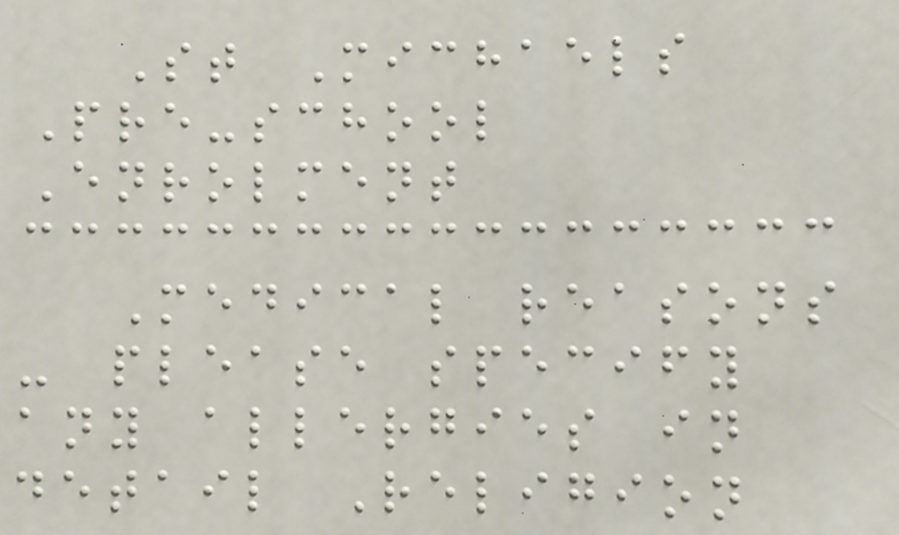St Michaels
Pre-school
Enrolment
Medical reasons
- please specify
any allergies in
detail Religion
